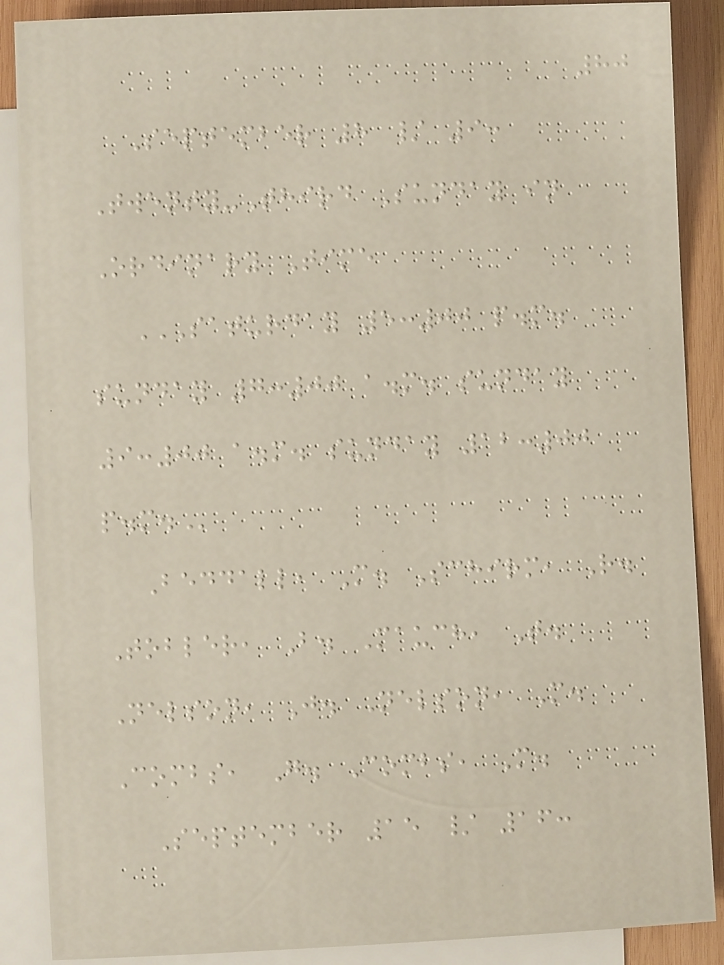80
September 8 / 9:
Twenty-Third Sunday in
Ordinary Time
SATURDAY 5:00 P.M.
SUNDAY 7:00 A.M. SUNDAY
9:00 A.M. SUNDAY 12:00
P.M.
Beddall, M. Schirm, R.
Tobler, B. Mauch, T.
Nelson, J. Nelson, M.
Combs, G. Combs, M.
September 15 / 16:
